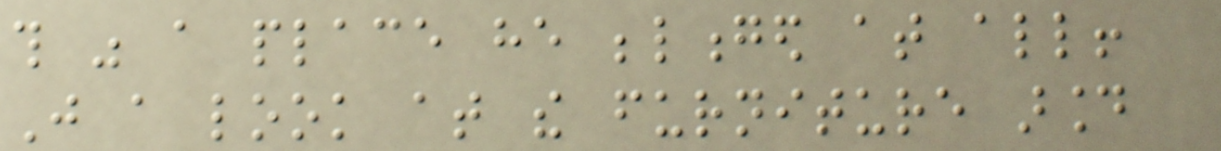this was a place he belonged at all!
Just a look at the furniture around
